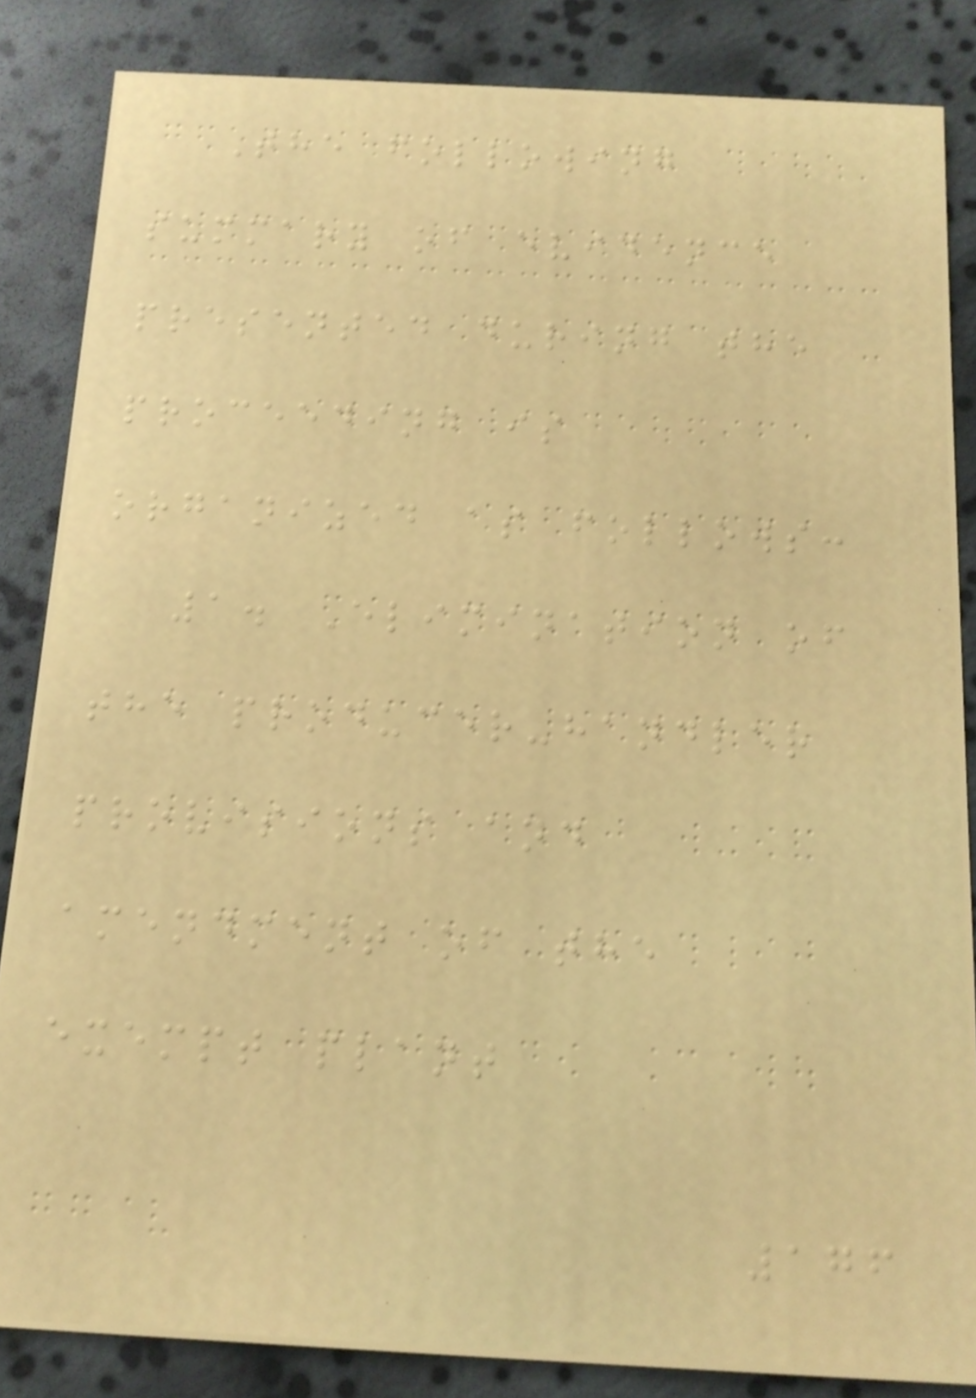The following
summary of evidence
presented during the
proceeding is
organized as follows:
1. Elimination of
the producer-handler
provisions and
amendment of the
exempt plant
176
